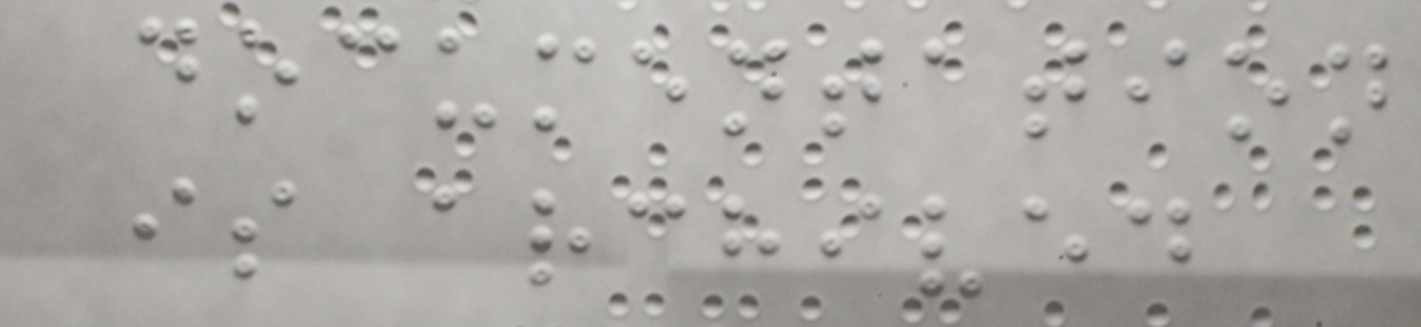documentation
is archived
